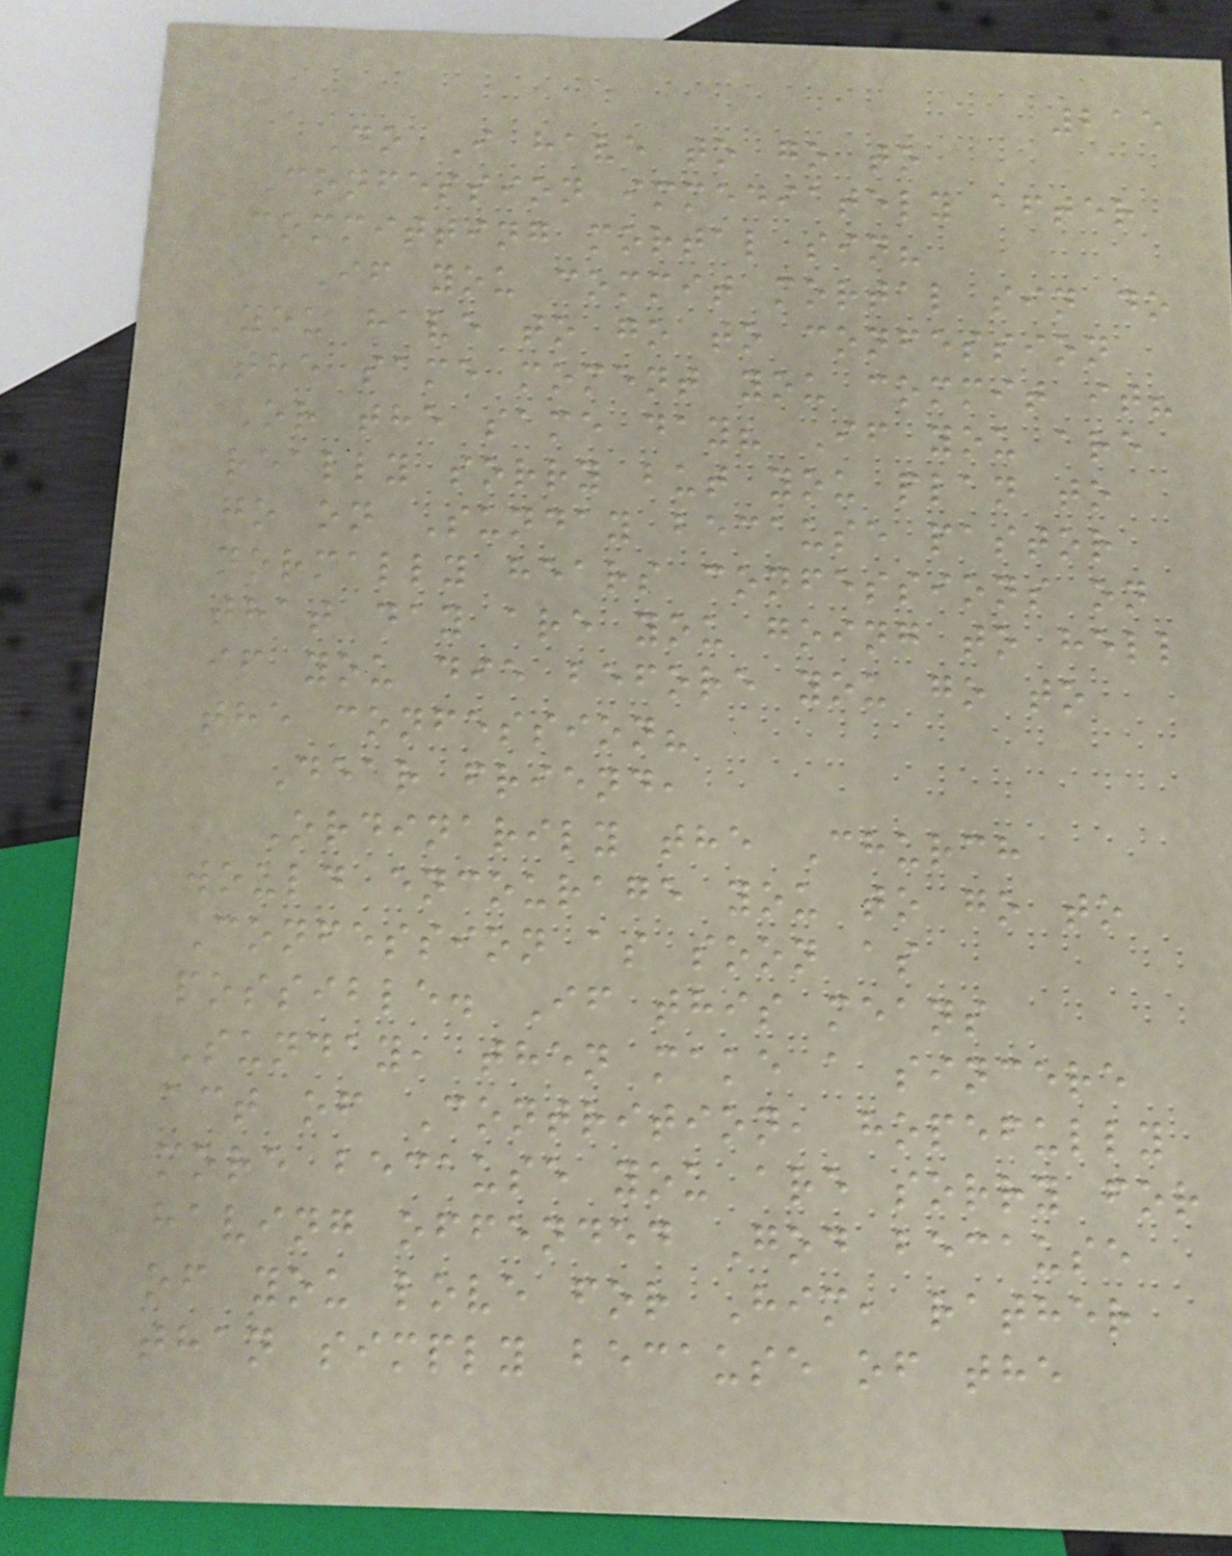215
Do I have to go to
Confession immediately after
committing mortal sin?
If you commit mortal sin do
you have to go to confession
the same moment you commit it?
Or the same day? If you are
really sorry but you plan to
go on Sunday because pastor
normally hears confessions on
that day are you going to hell
if you die before you go to
the confession?
Dear friend,
Ordinarily the Church
would encourage you to go to
Confession as soon as
possible. If this means
Sunday, then make a sincere
act of Contrition, hopefully
more because you are sorry for
having offended God because
of you love for Him, rather
than simply because of the
